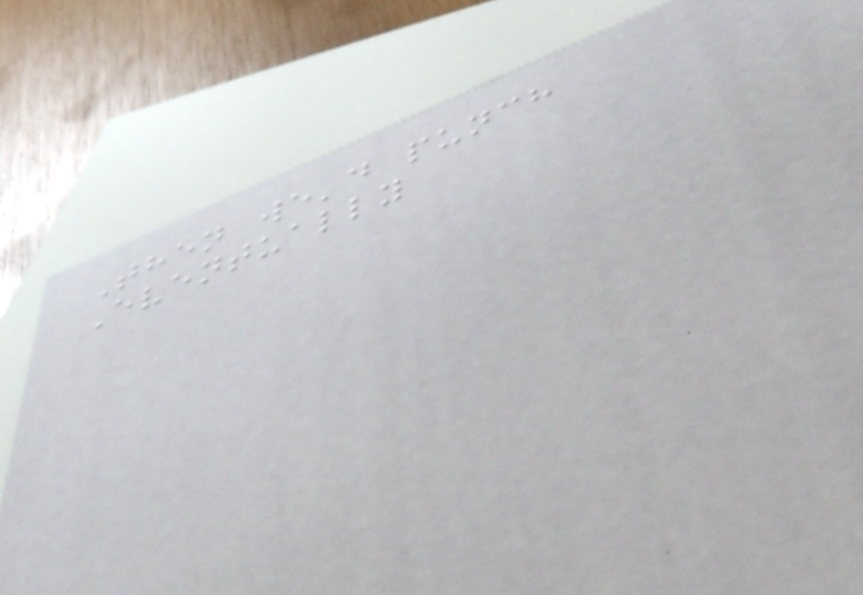Then we'd punch
Eventually
